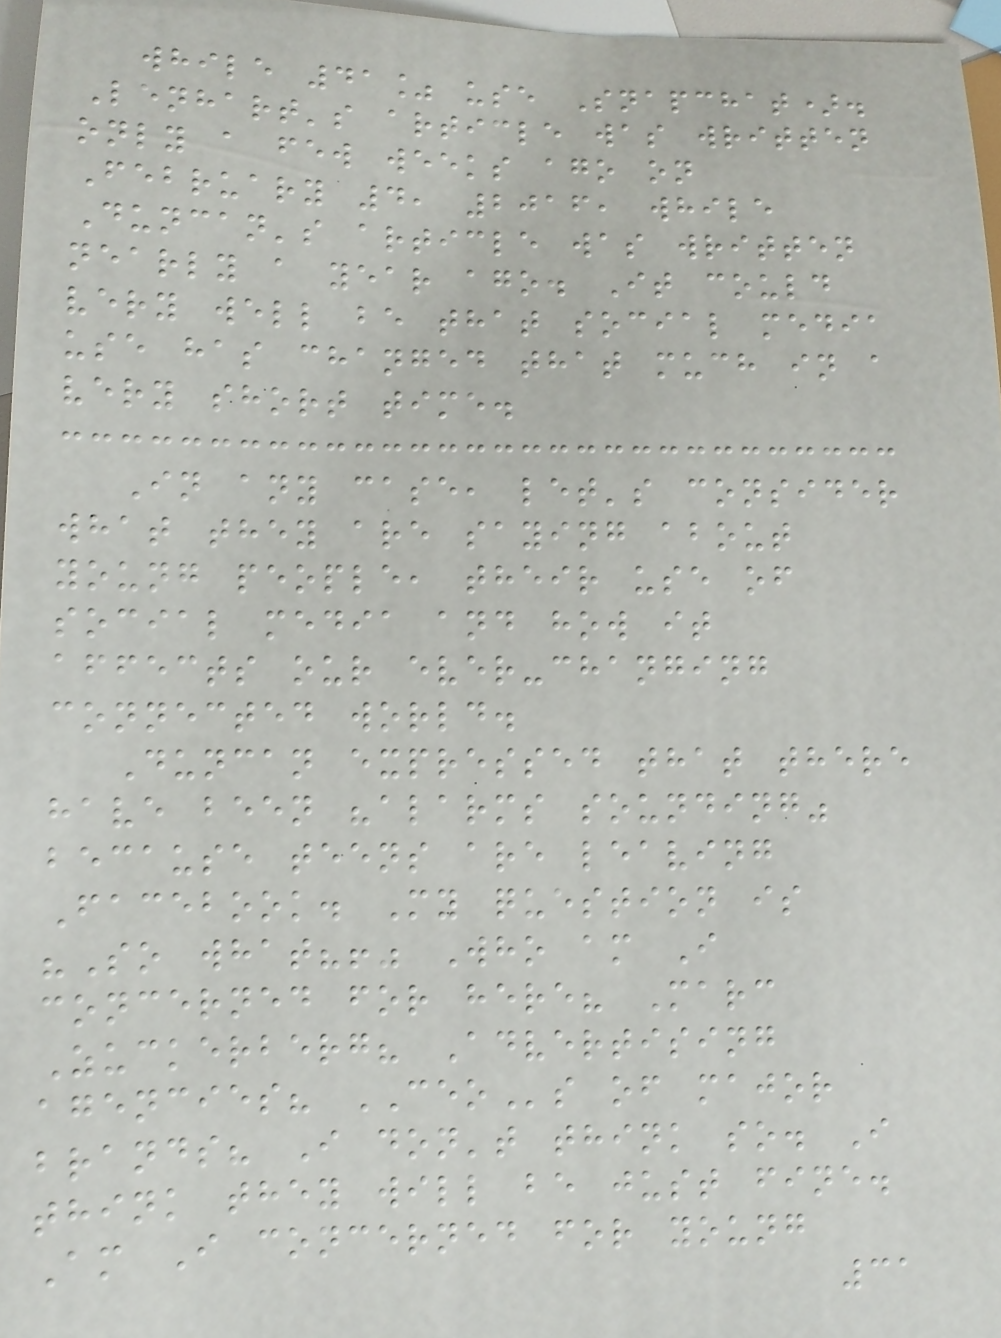while 41% use Snapchat).
Lenhart's article was written
only a few weeks ago on
February 4, 2016, while
Duncan's article was written
nearly a year ago. It could
very well be that social media
use has changed that much in a
very short time.
In any case, let's consider
what they are saying about
young people, their use of
social media and how it
affects our ever-changing
connected world.
Duncan expressed that there
have been "alarms sounding"
because teens are leaving
Facebook. My question is
"So what?!" Who am I
concerned for here? Marc
Zuckerberg? Advertising
agencies? CEOs of major
brands? I don't think so. I
think they will be just fine.
Am I concerned for young
31
